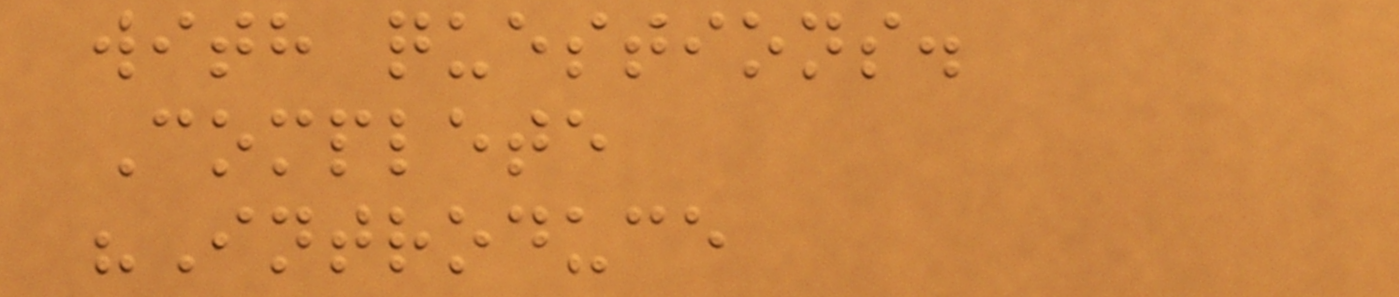with questions.
Complete
"Introduce
